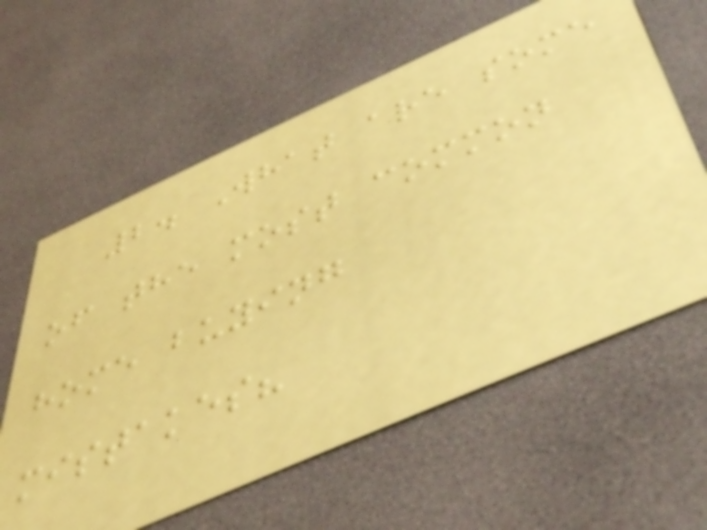2. What are some
of the most common
home buying
mistakes?
